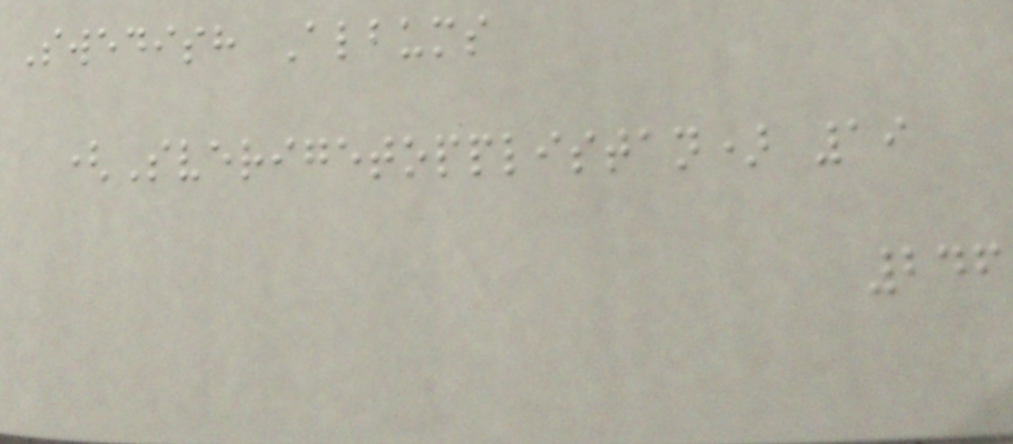Swedish Albums
(Sverigetopplistan) 19
246
